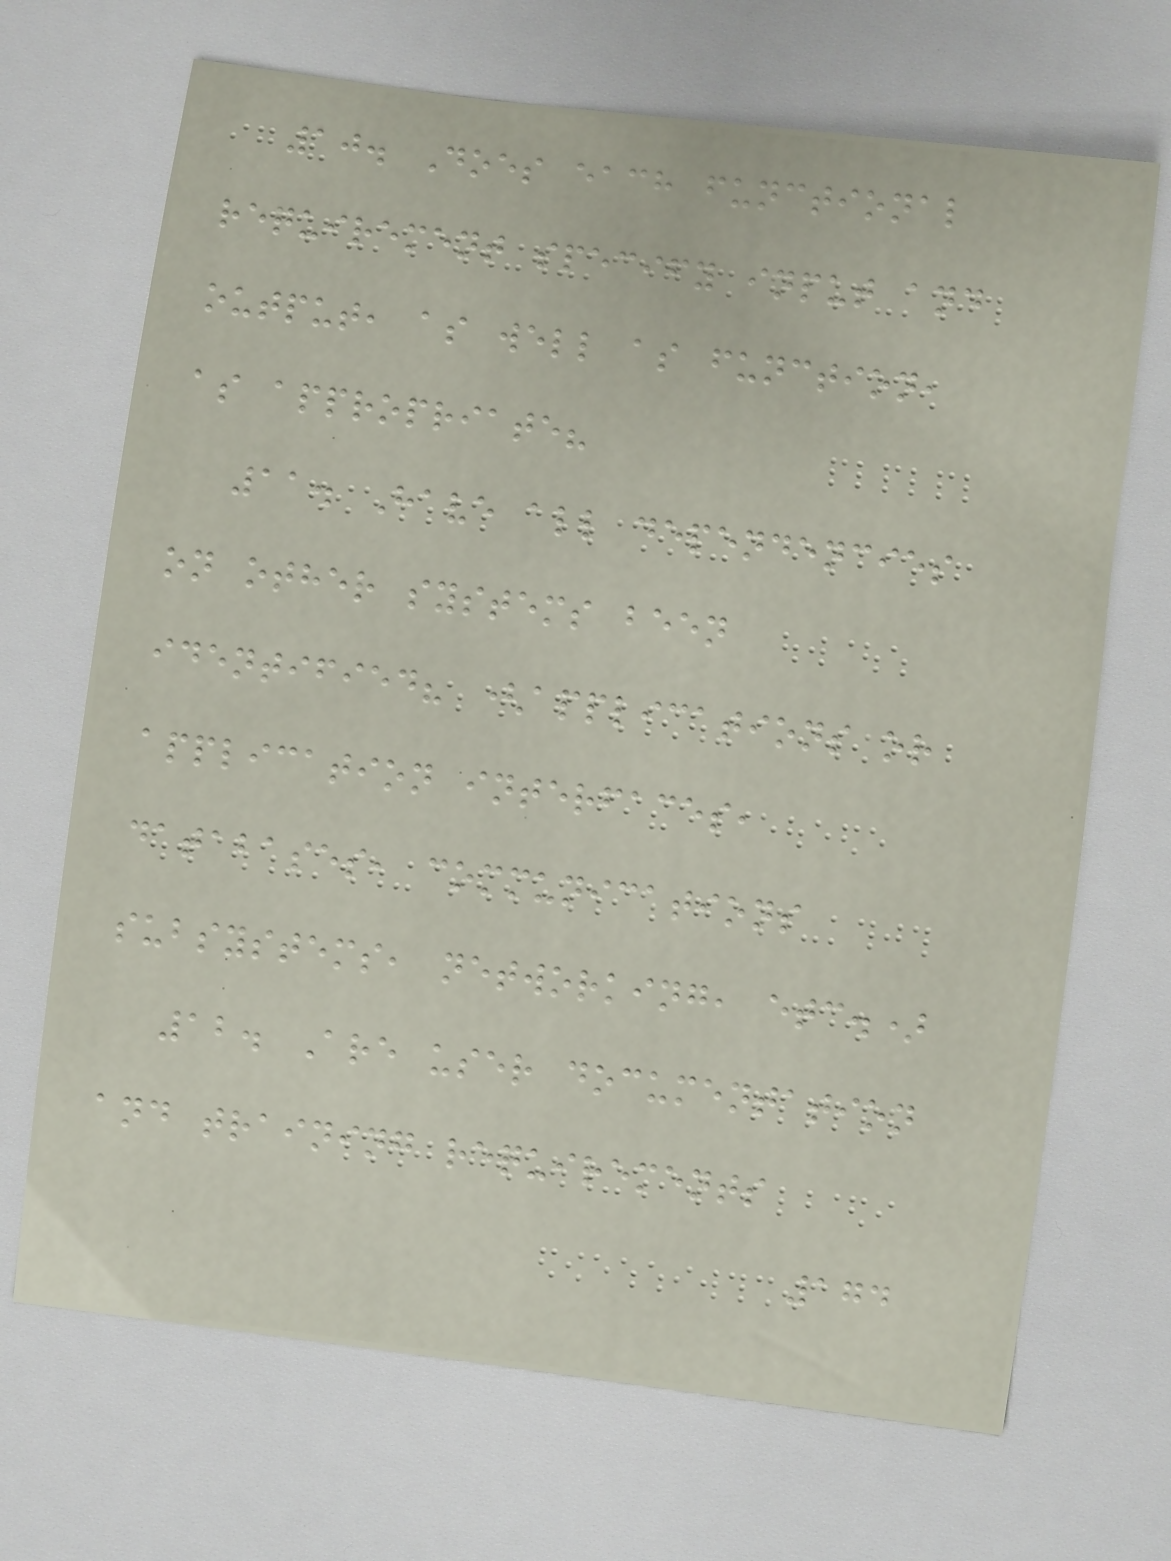10. Does each functional
requirement specify input and
output, as well as function,
as appropriate?
11. Have all dependencies
on other systems been
identified? (applications or
application interfaces,
databases, communications
subsystems, networking, etc.)
12. Are user documentation
and training requirements
174
